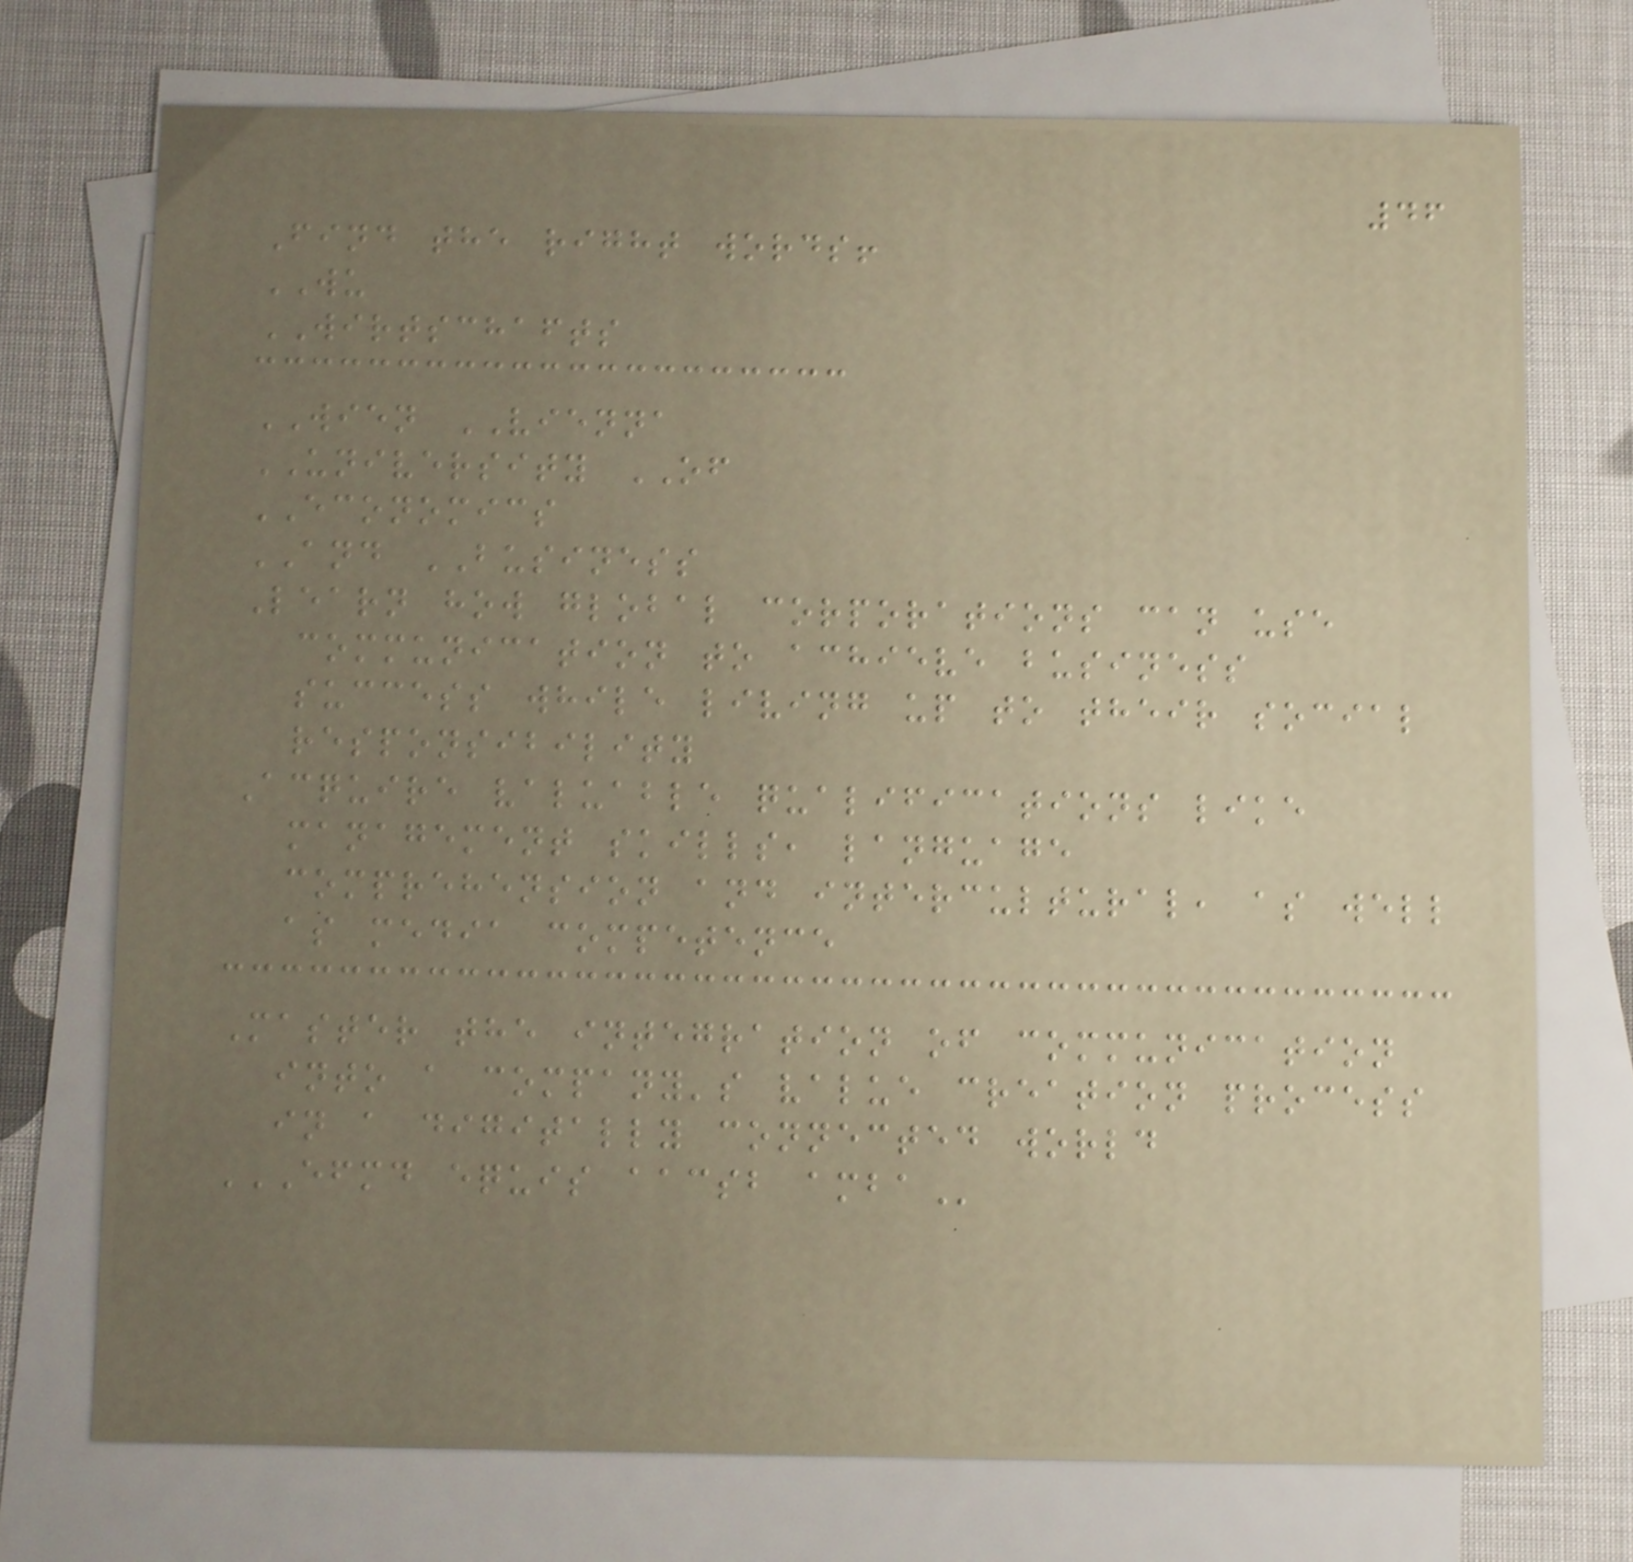46
Find the right words!
WU
WIRTSCHAFTS
WIEN VIENNA
UNIVERSITY OF
ECONOMICS
AND BUSINESS
Learn how global corporations can use
communication to achieve business
success while living up to their social
responsibility
Acquire valuable qualifications like
management skills, language
comprehension and intercultural, as well
as media competence
Master the integration of communication
into a company's value creation process
in a digitally connected world
EFMD EQUIS AACSB AMBA
